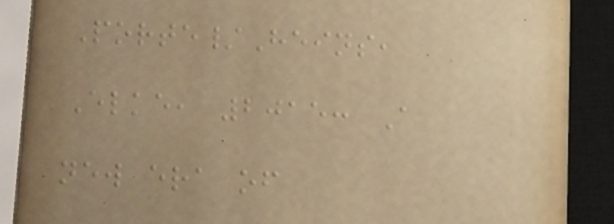Porte/Heins,
Elke, 2015: A
new era of
